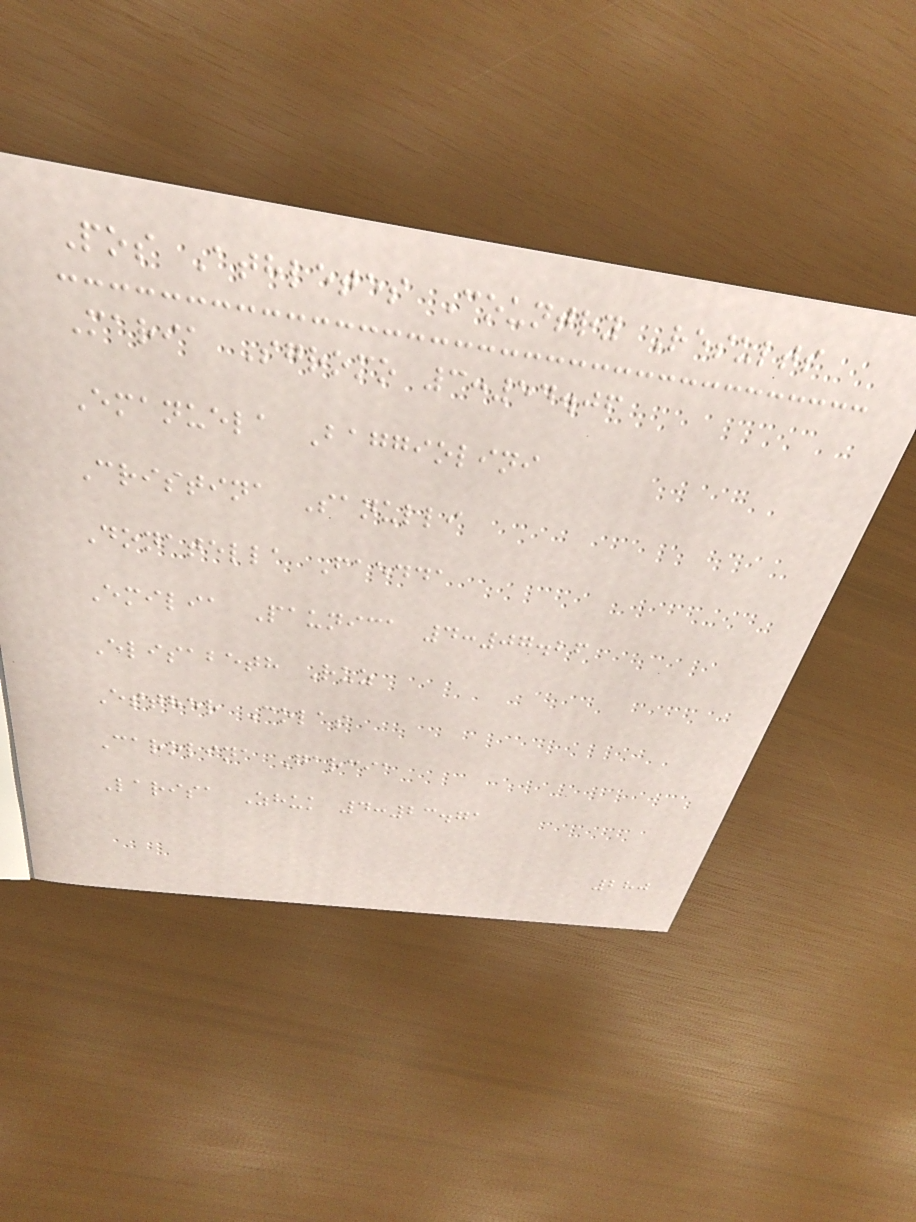Pos Athletes Country Results
Maria Sgromo 3:54.06
Emanuela Baggiolini
Cristina Sanulli
Donatella Faedda
Emilia Paunica 4:07.26
Elisabeth Ruz
Esther Colas
Carolina Garcia
Larisa Zhuk 4:23.71
280
